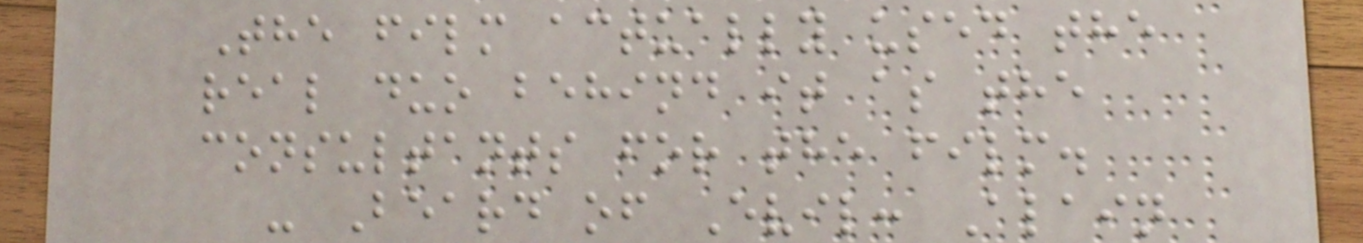The film actually used the
real duo behind it as the
consultants for the film.
- Beard of Evil: Alain
